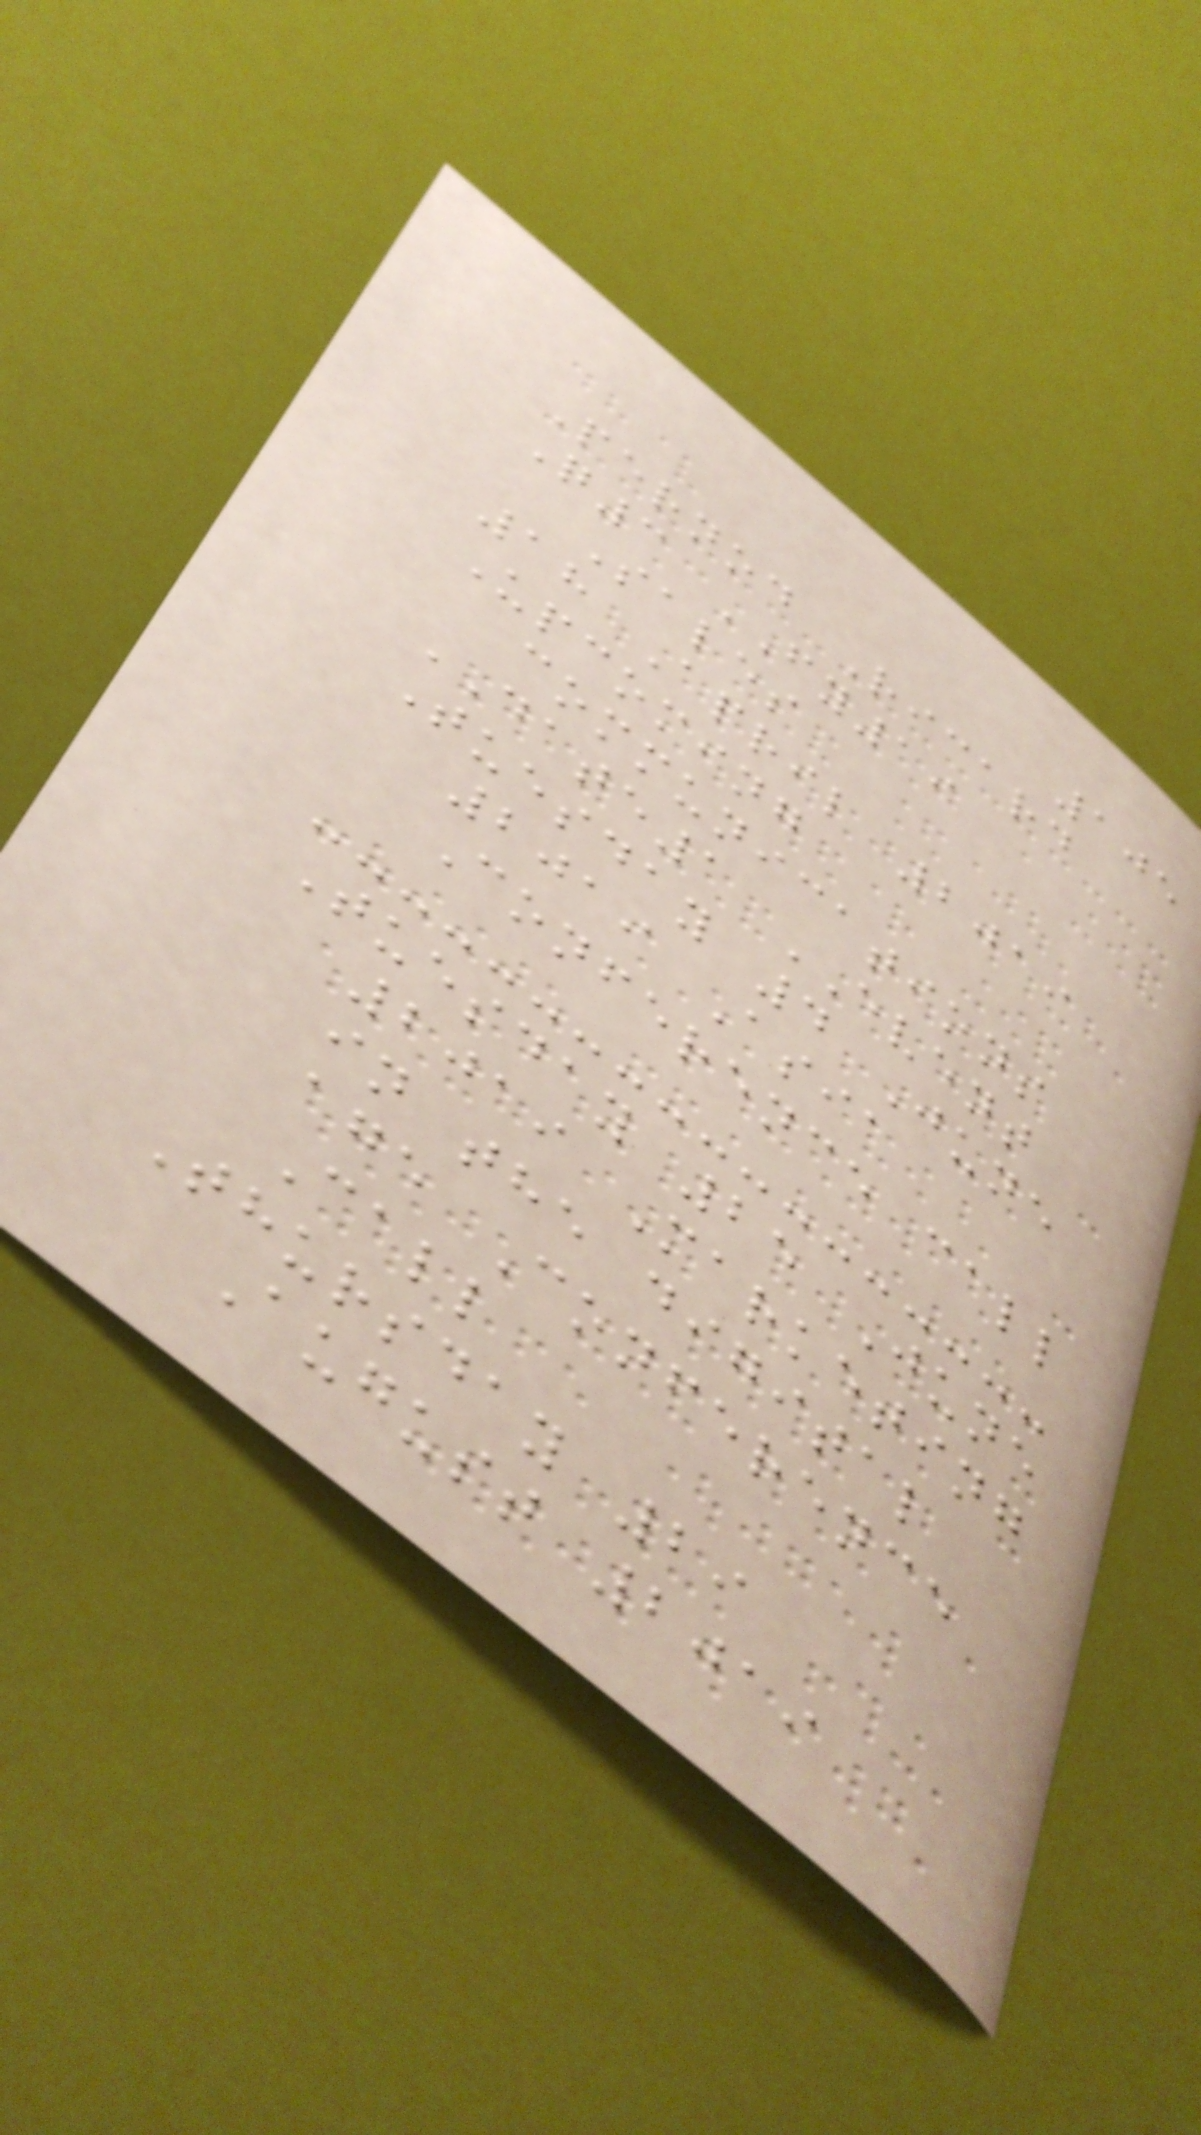105
Pernod Ricard
Q3 FY19
Sales
18 April 2019
Upcoming
communications
DATE1 EVENT
Tuesday 4 June
2019 Asia
Conference call
Tuesday 25 June
2019 Marketing
in the digital
age Conference
Call
Thursday 29
August 2019
